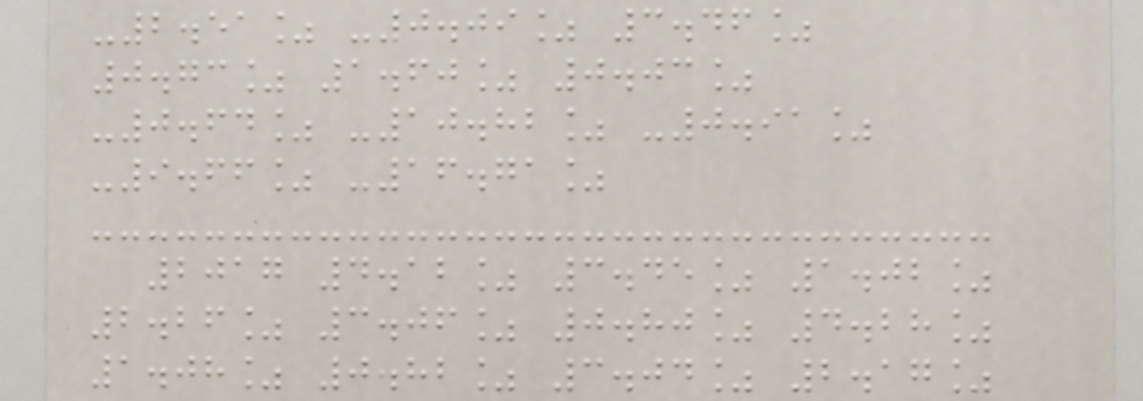-2.51% -0.09% 3.46%
0.73% 1.60% 0.03%
-0.64% -10.82% -0.91%
-9.66% -16.71%
2017 4.12% 3.45% 1.02%
2.26% 3.06% 0.80% 4.28%
1.08% 0.82% 3.04% 2.17%
